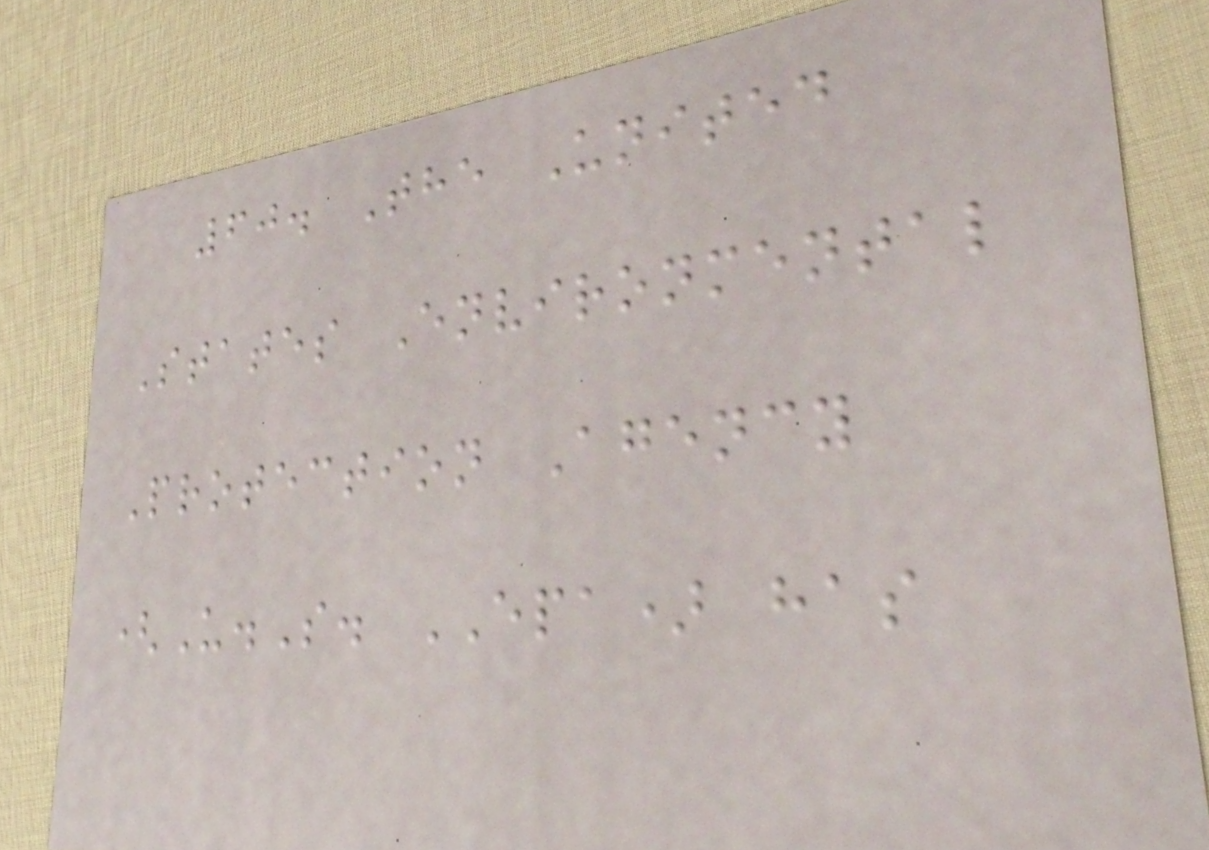60. The United
States Environmental
Protection Agency
(U.S. EPA) has
